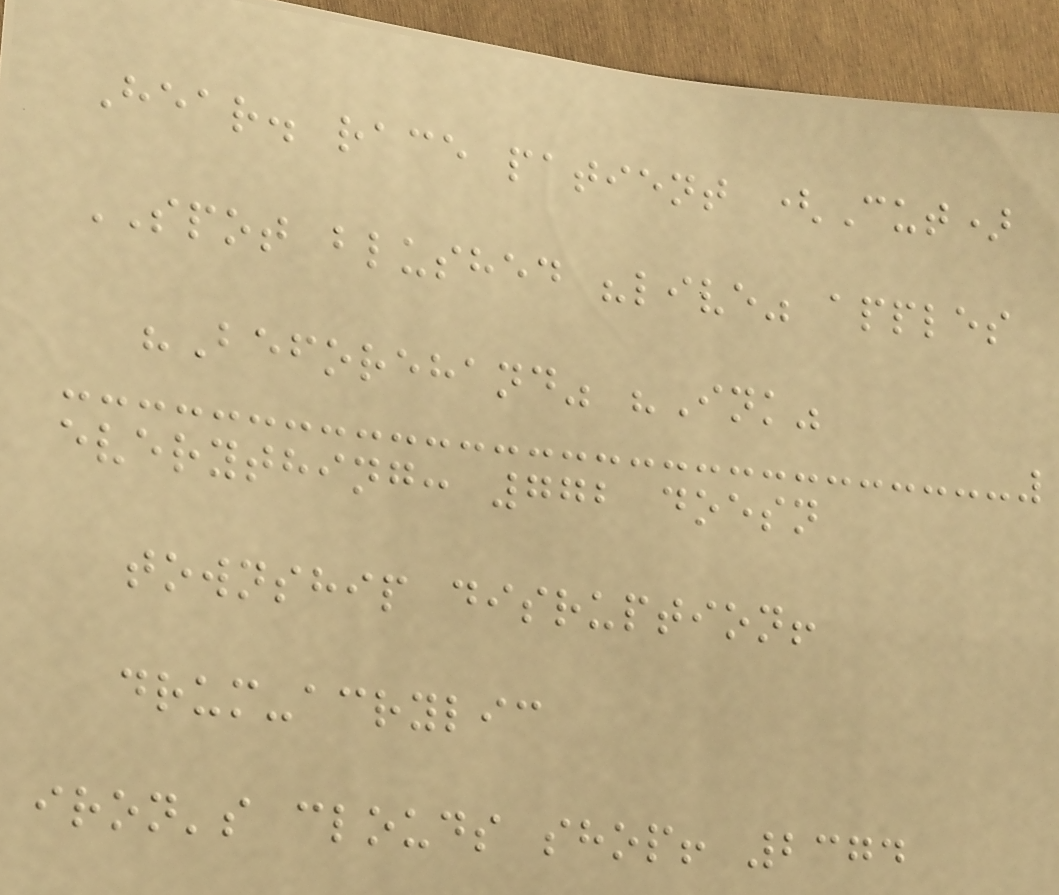Hear. race patient (Cut)
SPOT blushed "live" apples
"Beforehand" "Ink"
everything: 772 doesn
township disruption!
drum-acrylic
iron's clouds shop! 2374
